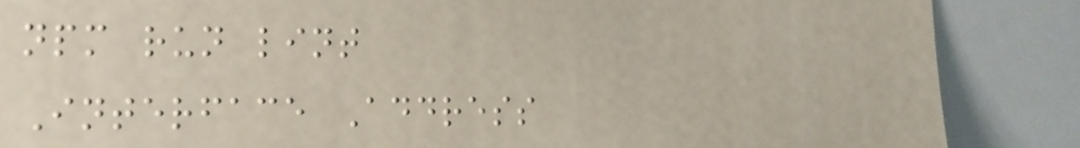npm run lint
Interface Address
